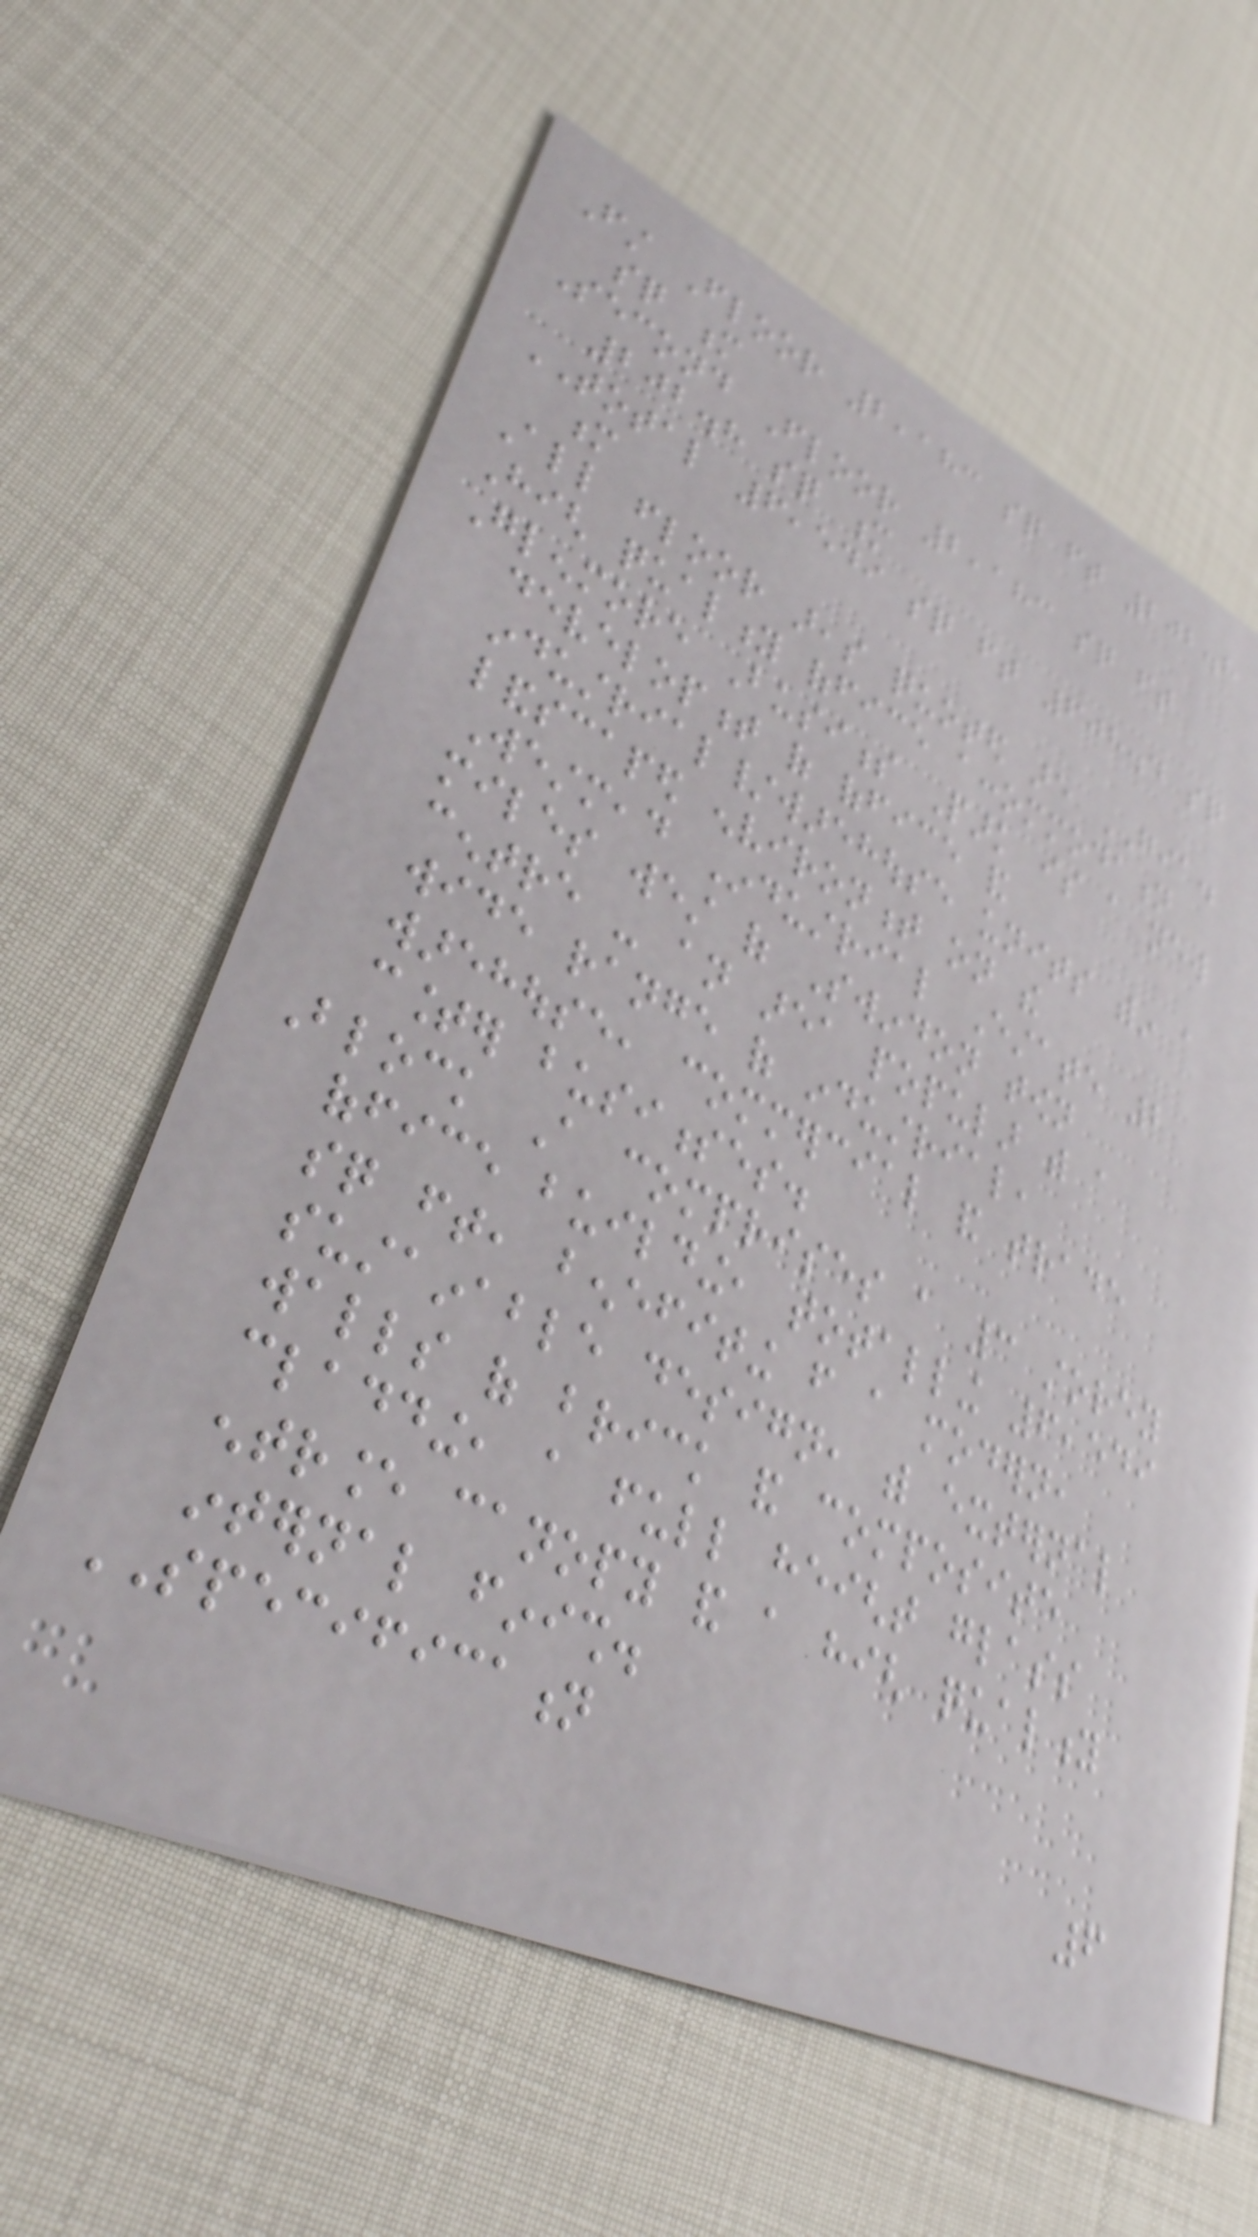First Floor 2,183 sq ft 202.8
sq m
Second Floor 2,183 sq ft
202.8 sq m
TOTAL 6,549 sq ft 608.4 sq
m
All floor areas quoted are GIA.
High quality office accommodation
Glenmore Business Park is a new
development of office and
industrial/warehouse units within a
landscaped environment on the
Westmead Industrial Estate 2
miles west of Swindon town
centre - an area popular with a
wide range of industrial,
warehouse, commercial and trade
counter businesses.
Block A comprises a 3 storey
office building, totalling 6,549
sq ft, benefiting from a modern,
sustainable design, with external
walls of brick and composite
cladding, a full height glass
entrance canopy and a high quality
internal finish.
SPECIFICATION
6
